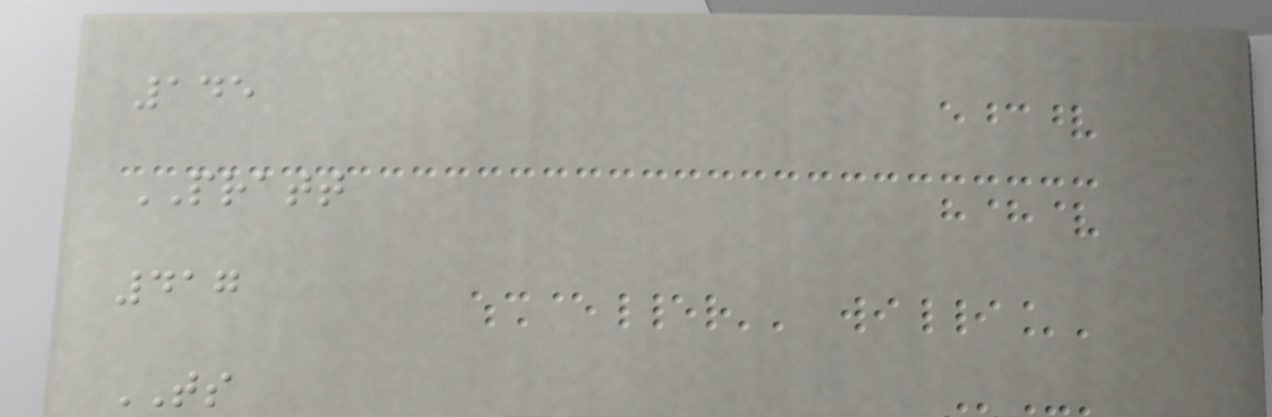145
PRATT
417
TS
